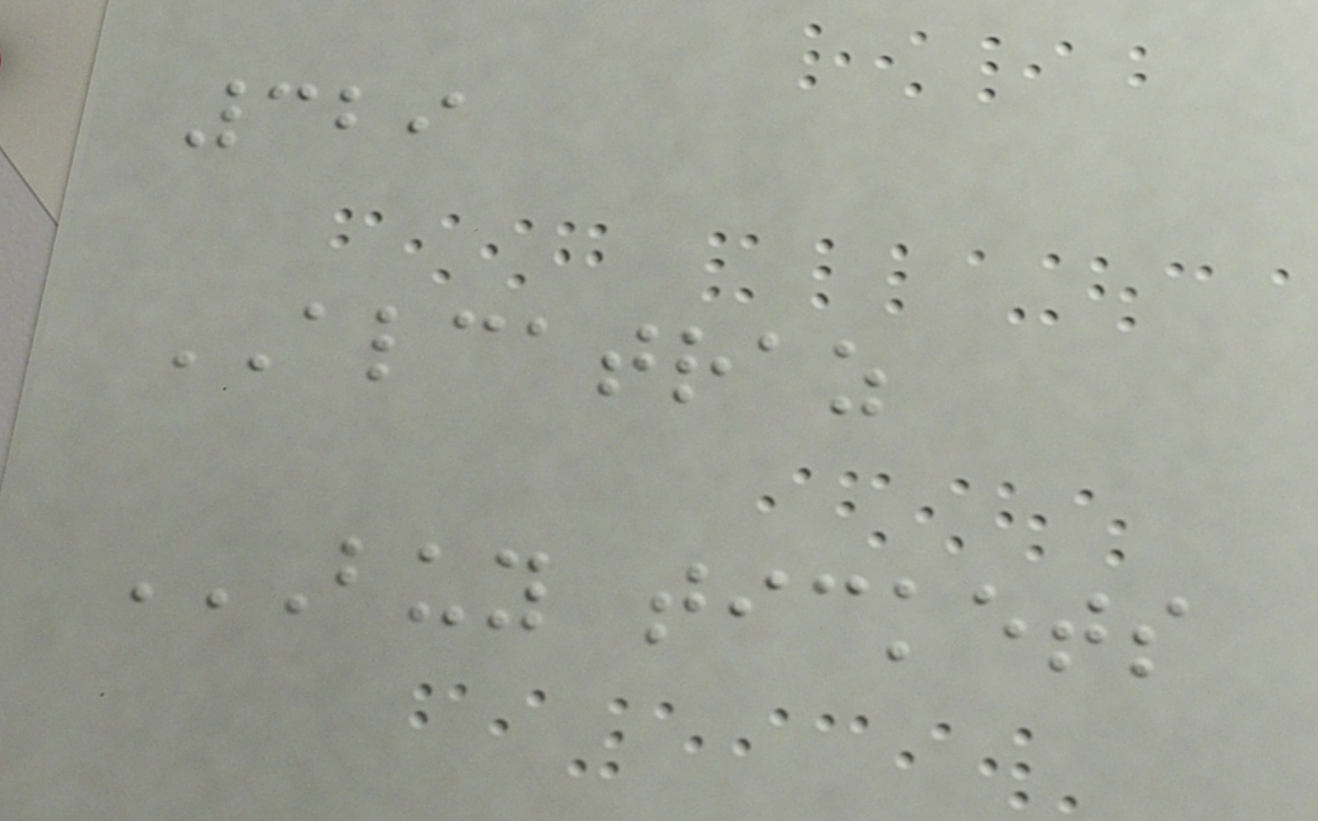329
ALCATRAZ
BUY TICKETS
